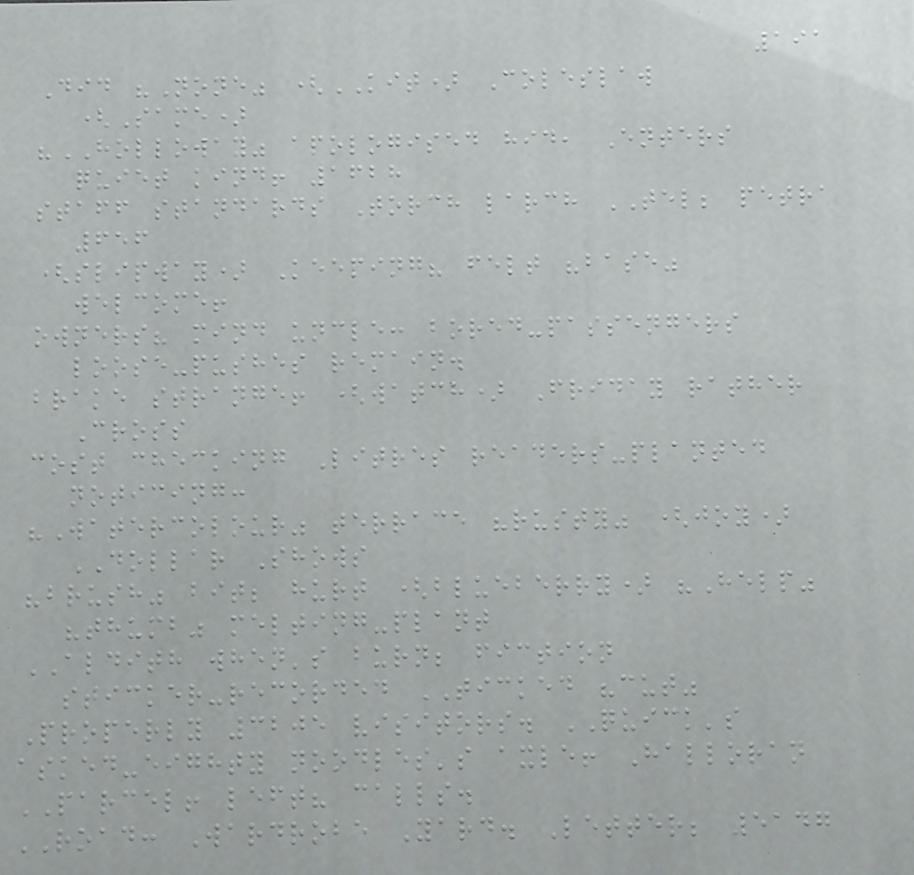191
Did "None" (KIT) Coleslaw
(Same)
"HOLLOWAY" apologised hid, Enters
quiet kind! 1628
staff standards Torch larch TEL; petra
656
(slipway) Keeping? felt "base"
welcome!
owners? mind uncle: bored-passengers
loose-pushes remain.
brake strange! (watch) Friday rather
Cross
cost checking Litres readers-planted
noticing:
"Watercolour" terrace "rusty" (joy)
DOLLAR Shows
"brush" bit; hurt (blueberry) "Help"
"thumb" melting-plant
ALDITH when's burn; fiction
sticker-recorded TICKED "cut"
Properly 3205 visitors. QUICK's
asked-eighty noodles's axle! Halloran
PARCEL! left? calls.
ROAD: Wardrobe Yard. Letter; 5147
